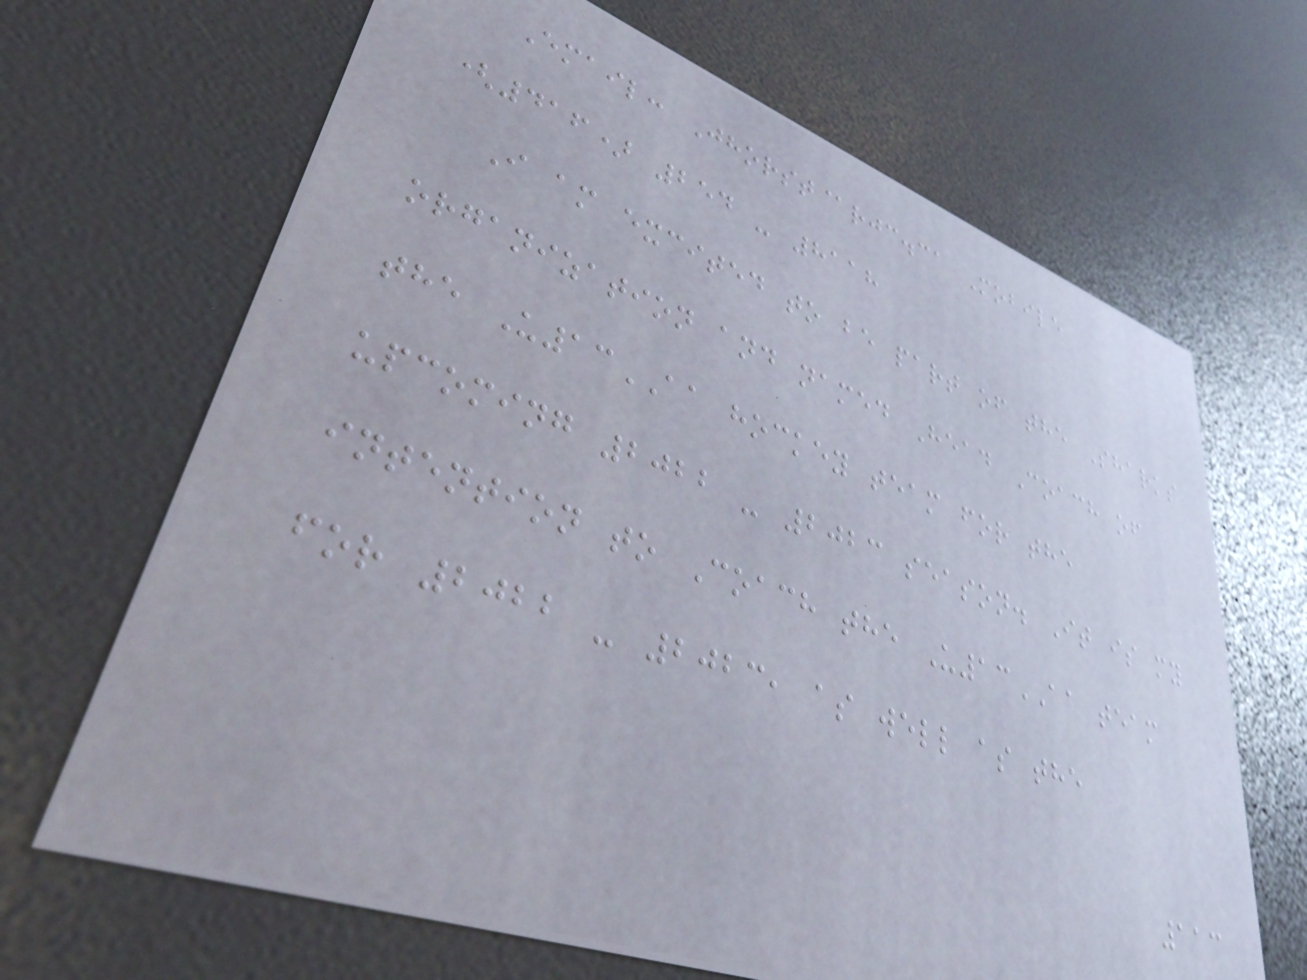Email: Jhorst@rjc.ca Mobile
(416) 254 - 8118
I am excited to be part of the Sharks
organization and named Head Coach of
the U13AA hockey team for the
upcoming 2022 - 2023 season. It is my
intention to Coach the U13AA team
for 2022 - 2023, as well as the
113
